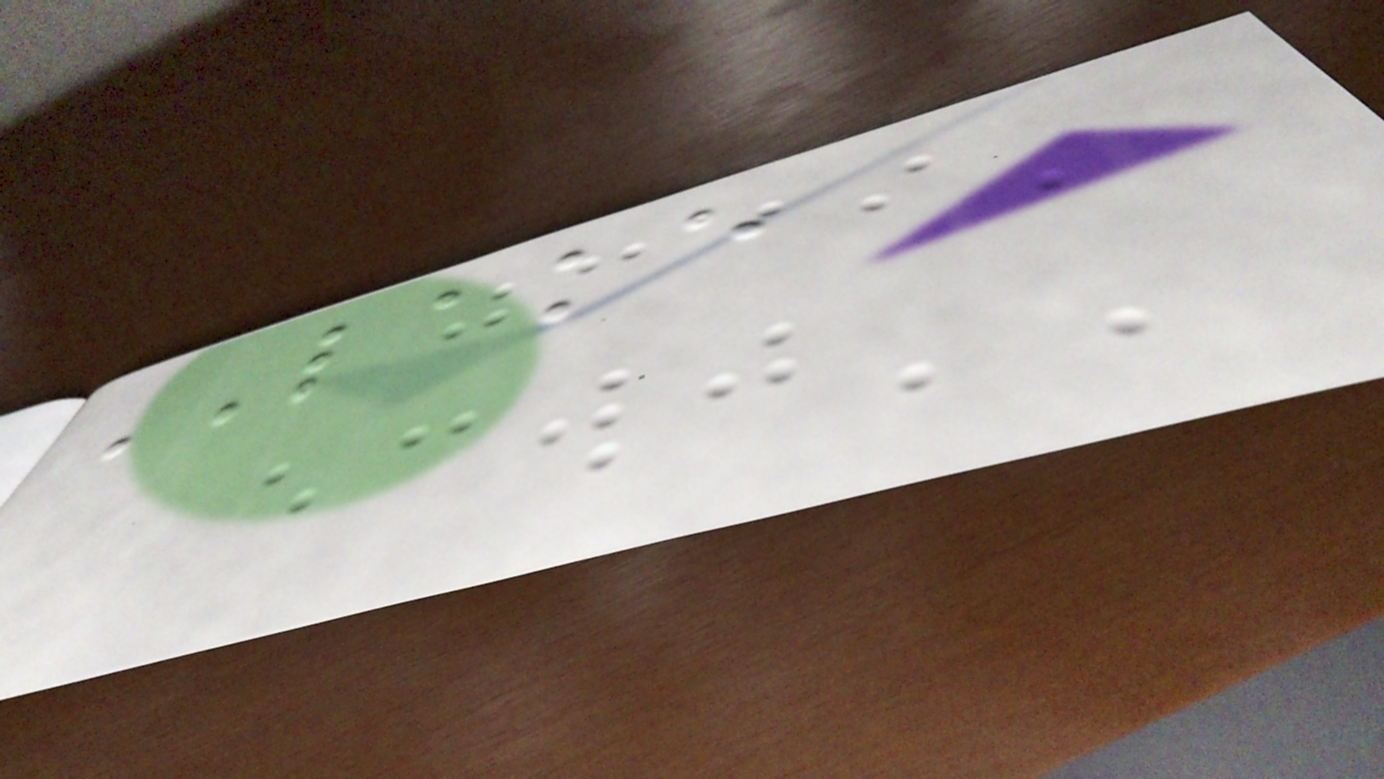LAKE
